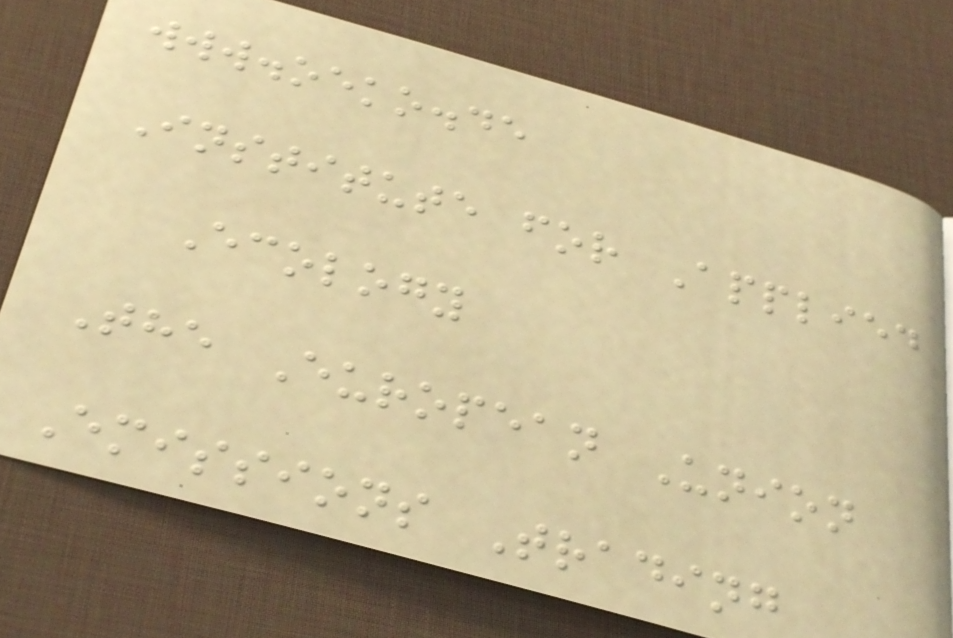www.oeko.de
Institute for Applied
Ecology
The European Union
Emissions Trading
